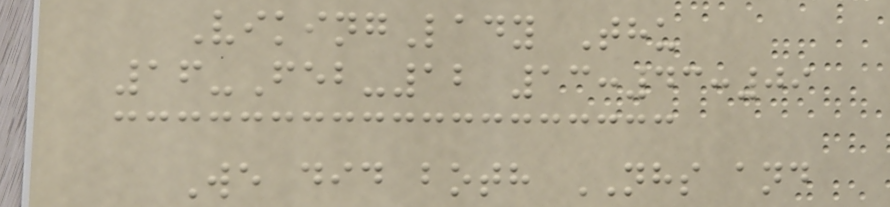VikingLady Thu
16-Feb-12 13:43:09
We did both NHS and
